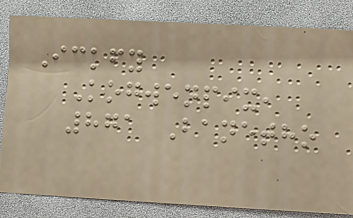Ickfy
Kogwenpix,
871 Banetho
